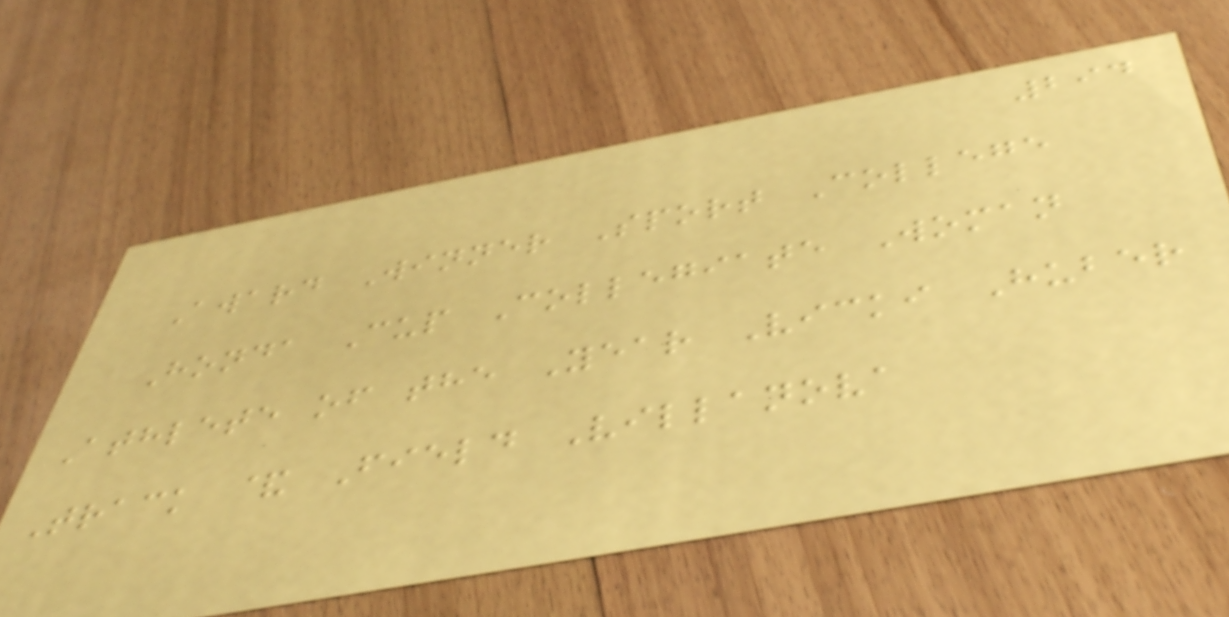294
Award Winner Sport College
Honda Cup Collegiate Woman
Athlete of the Year Vicki Huber
Track & Field Villanova
